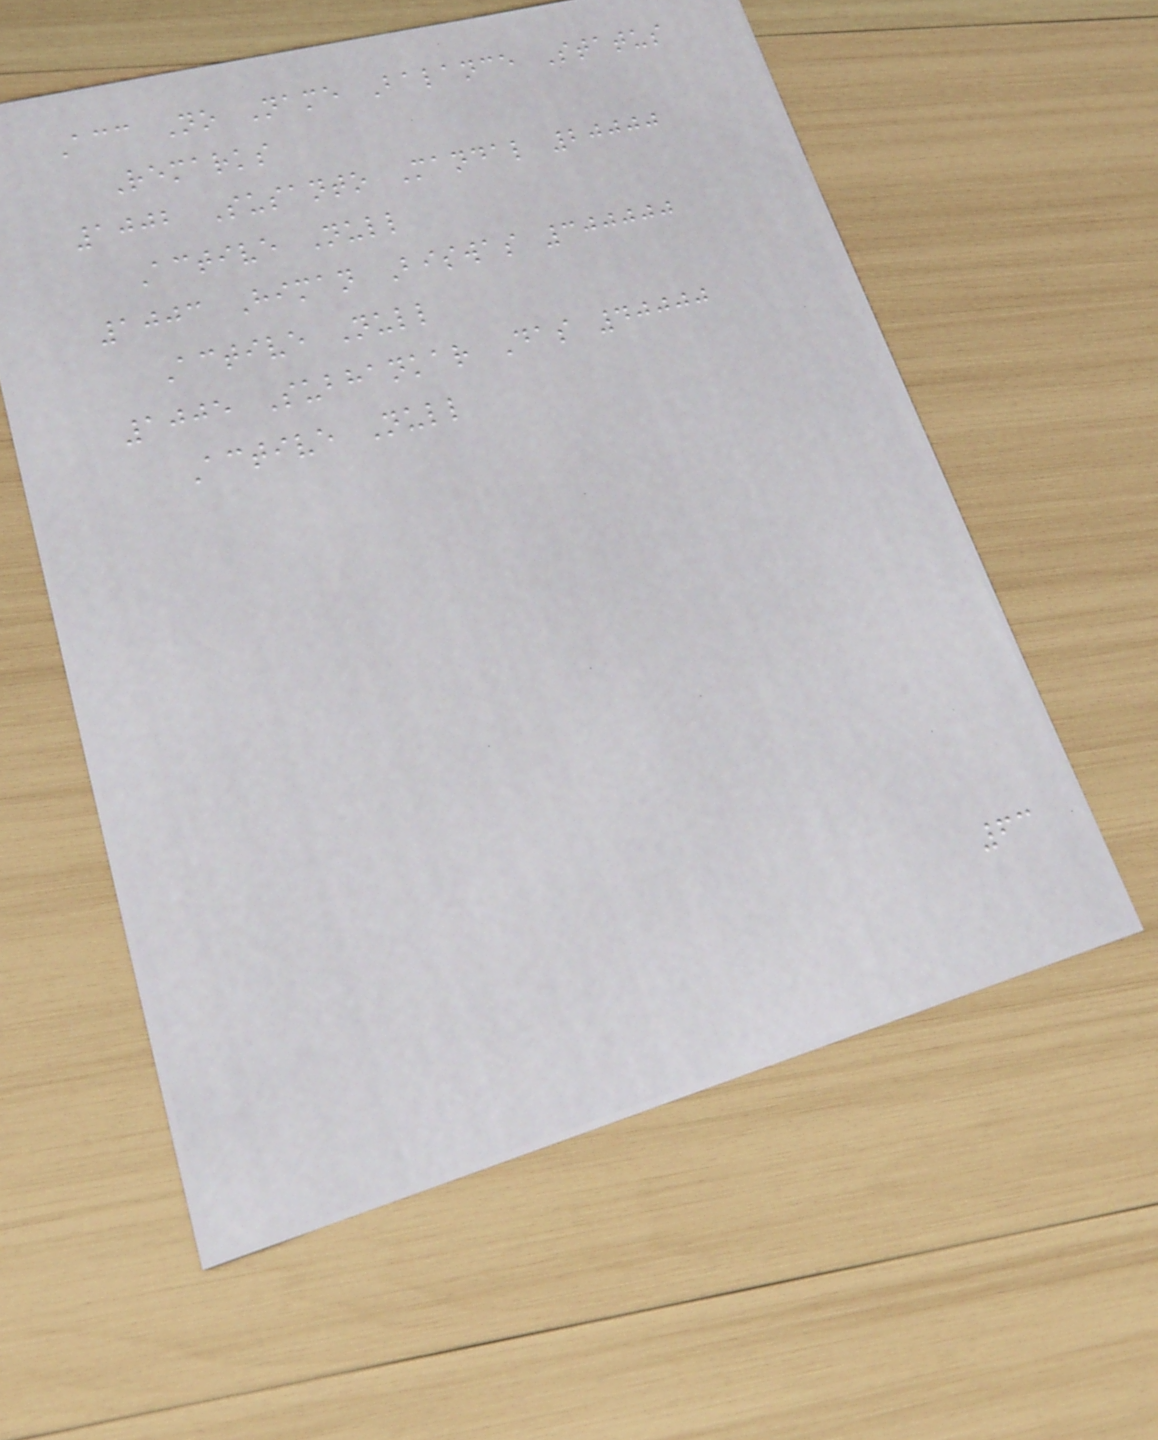Acc No Name Balance Status
Remarks
1002 Susanto Mandal 20000
Active Null
1003 Himan Biswas 300000
Active Null
1005 Subhankar Das 40000
Active Null
63
